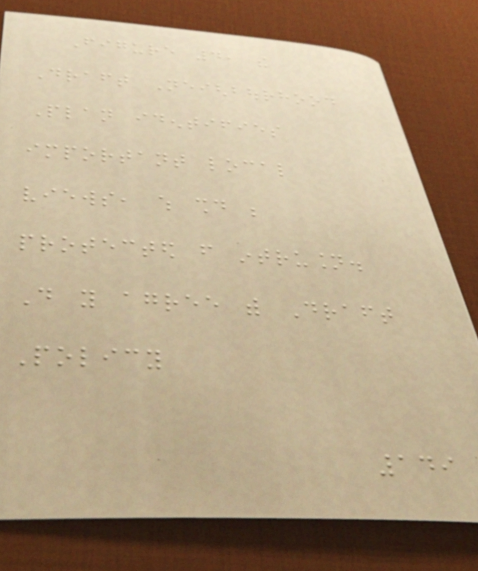Figure 4, the
Draft Neighbourhood
Plan identifies
important local
views, which should be
protected from intrusion.
Do you agree with Draft
Policy
149
